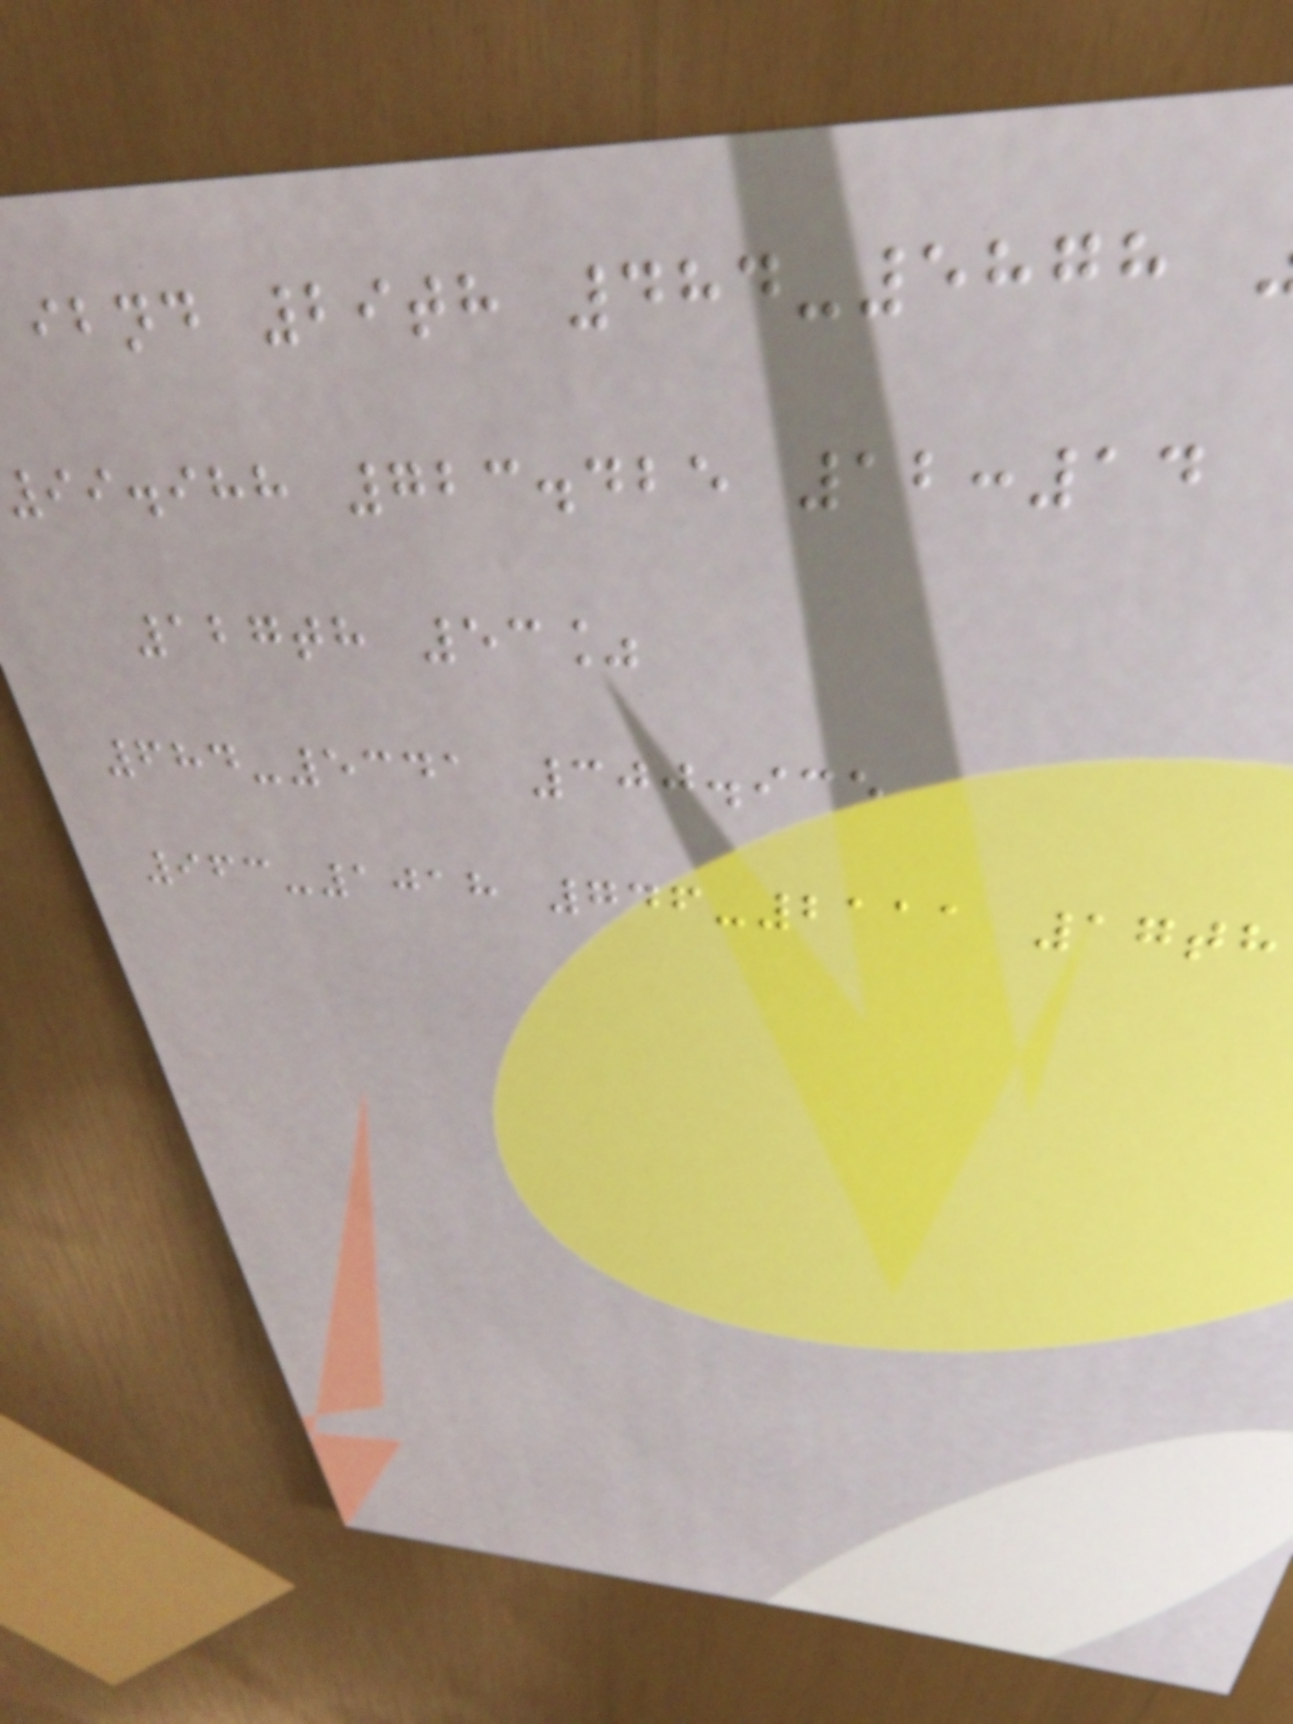ibnd 29th 484-5878
99.988 723.425 12:14
127th 53%
684-5341 300.935
963-1018 746-2111 17th
